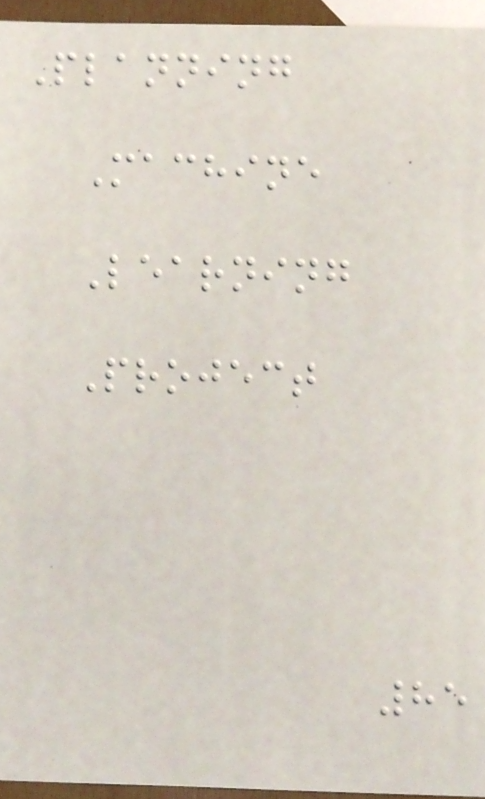Planning
Machine
Learning
Project
85
